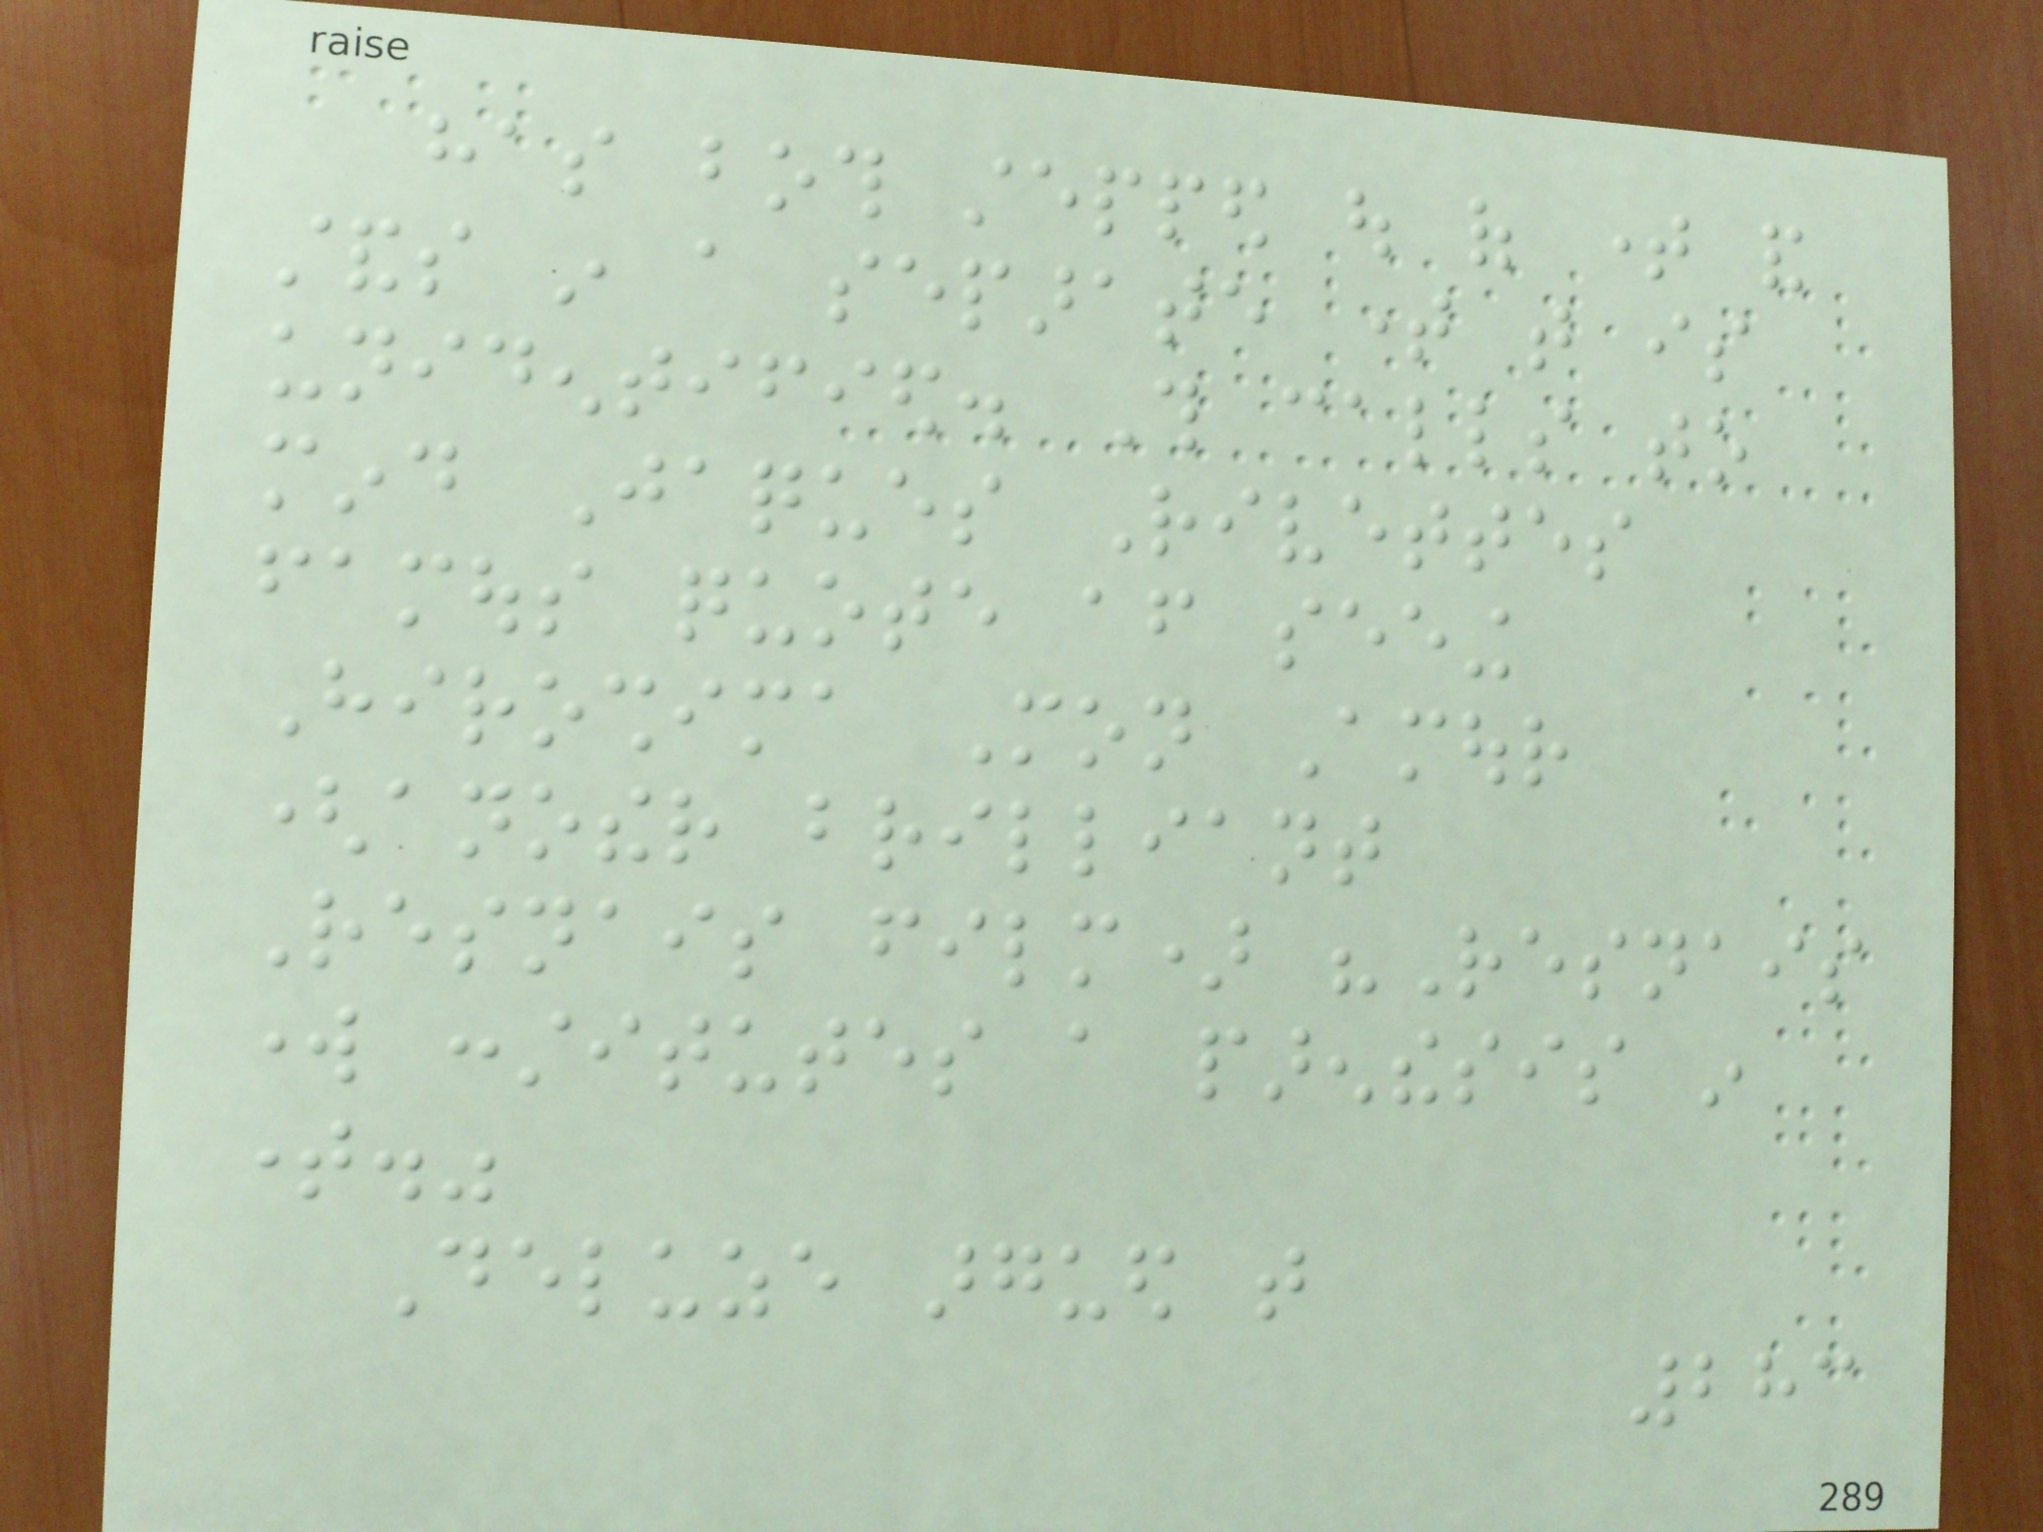has both stepped out of time and
stands in a separate time that is
unidentified. This calls to
mind Jaques Rivettes
famous quote after seeing
Hiroshima Mon Amour
(another brilliant
Resnais film) "Resnais
work constitutes a parenthesis in
time."
Deluze argued that
283
